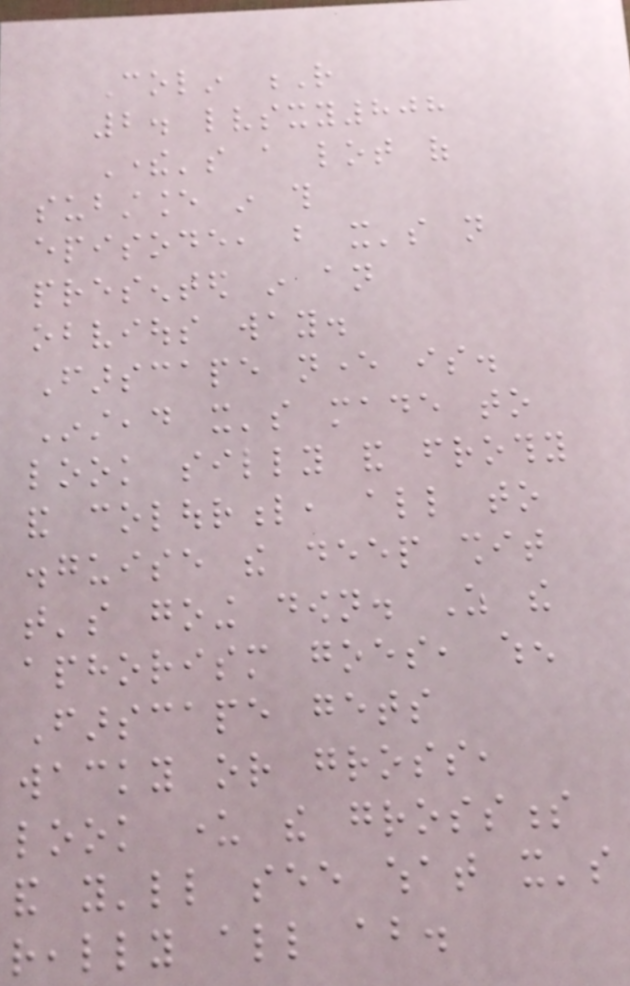Colin R
2. lvsxy808
There's a lot of
substance in this
episode, but it's not
presented in an
obvious way.
Farscape never is.
Instead it's made to
look silly and frothy
and colourful, all to
disguise the deep shit
that's going down. As the
aphorism goes, when
Farscape gets
wacky or gross,
look under the grossness
and you'll see what it's
really all about.
